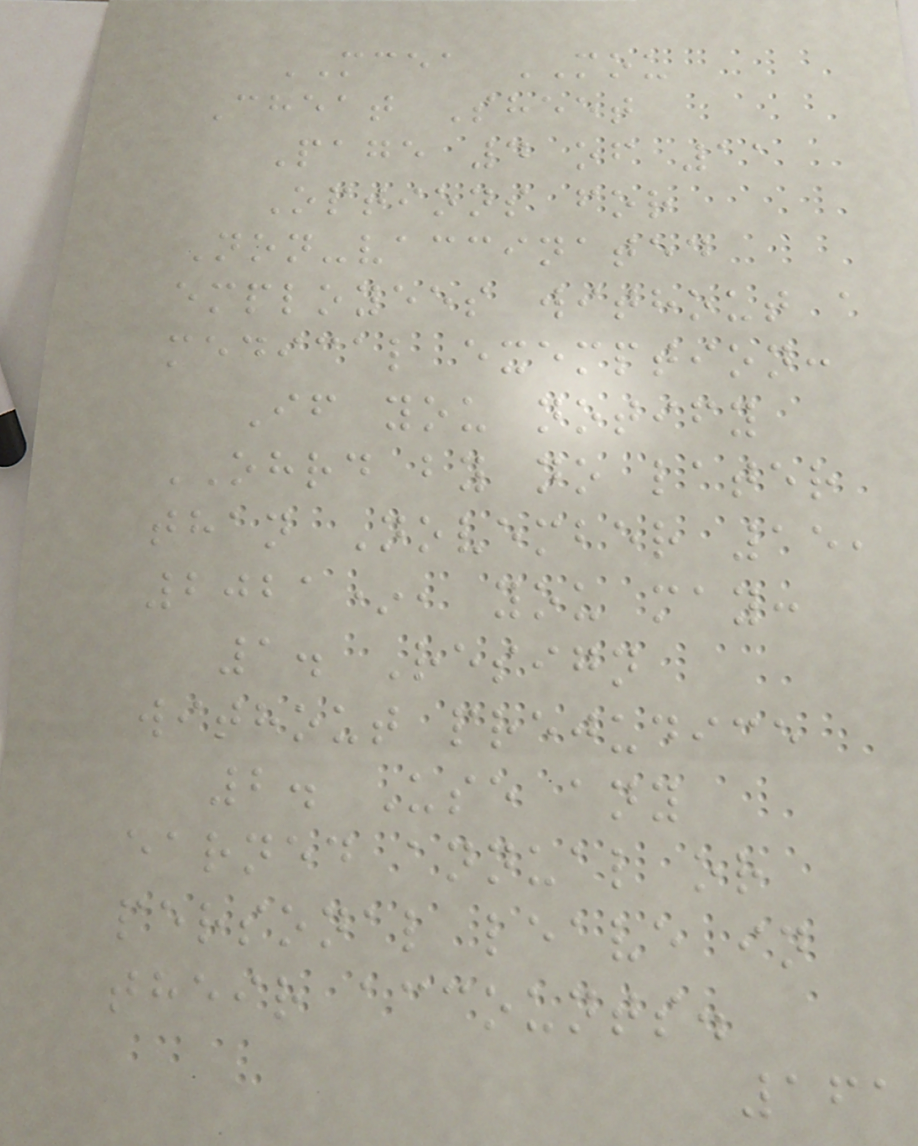MCEA MOU
Cheat Sheet
Page 4 of 11
Options for
Non-vaccinated
employees without a
medical exemption:
If you notify
OHRD by no later
than November 15,
2021*, you may:
1. Resign
without prejudice
2. Use any
earned annual or
personal leave in
their accounts.
161
